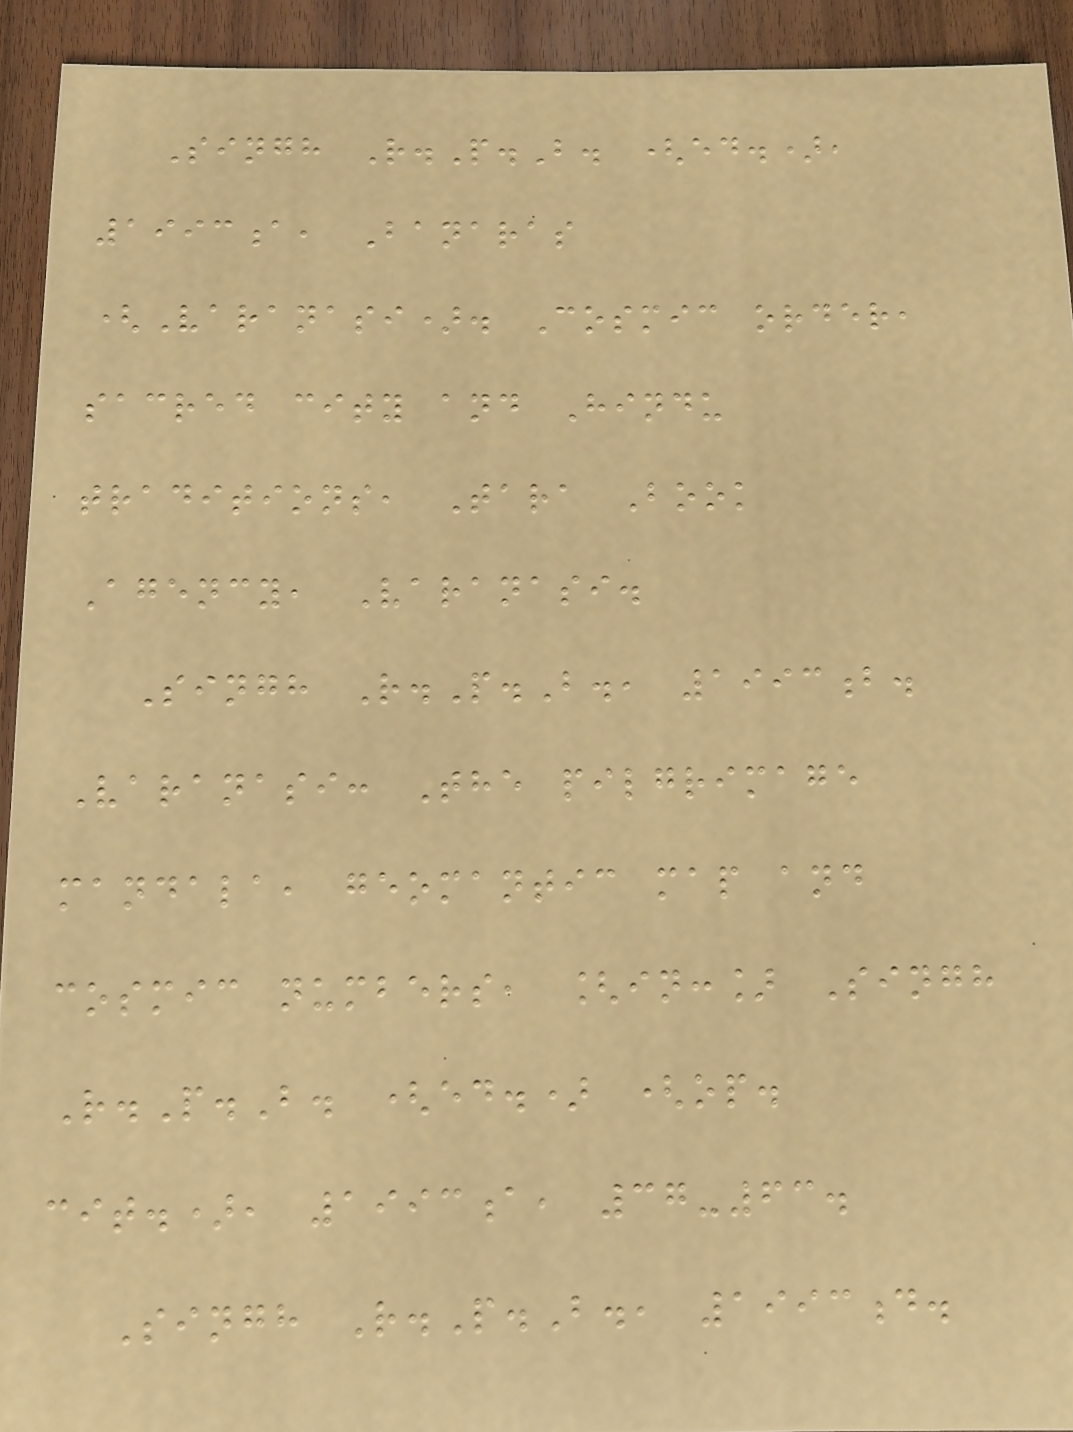Singh R.P.B. (ed.),
1993a, Banaras
(Varanasi). Cosmic order,
sacred city and Hindu
traditions, Tara Book
Agency, Varanasi.
Singh R.P.B., 1993b.
Varanasi: The pilgrimage
mandala, geomantic map and
cosmic numbers, [in:] Singh
R.P.B. (ed.) (op.
cit.), 1993a, 37-63.
Singh R.P.B., 1993d.
